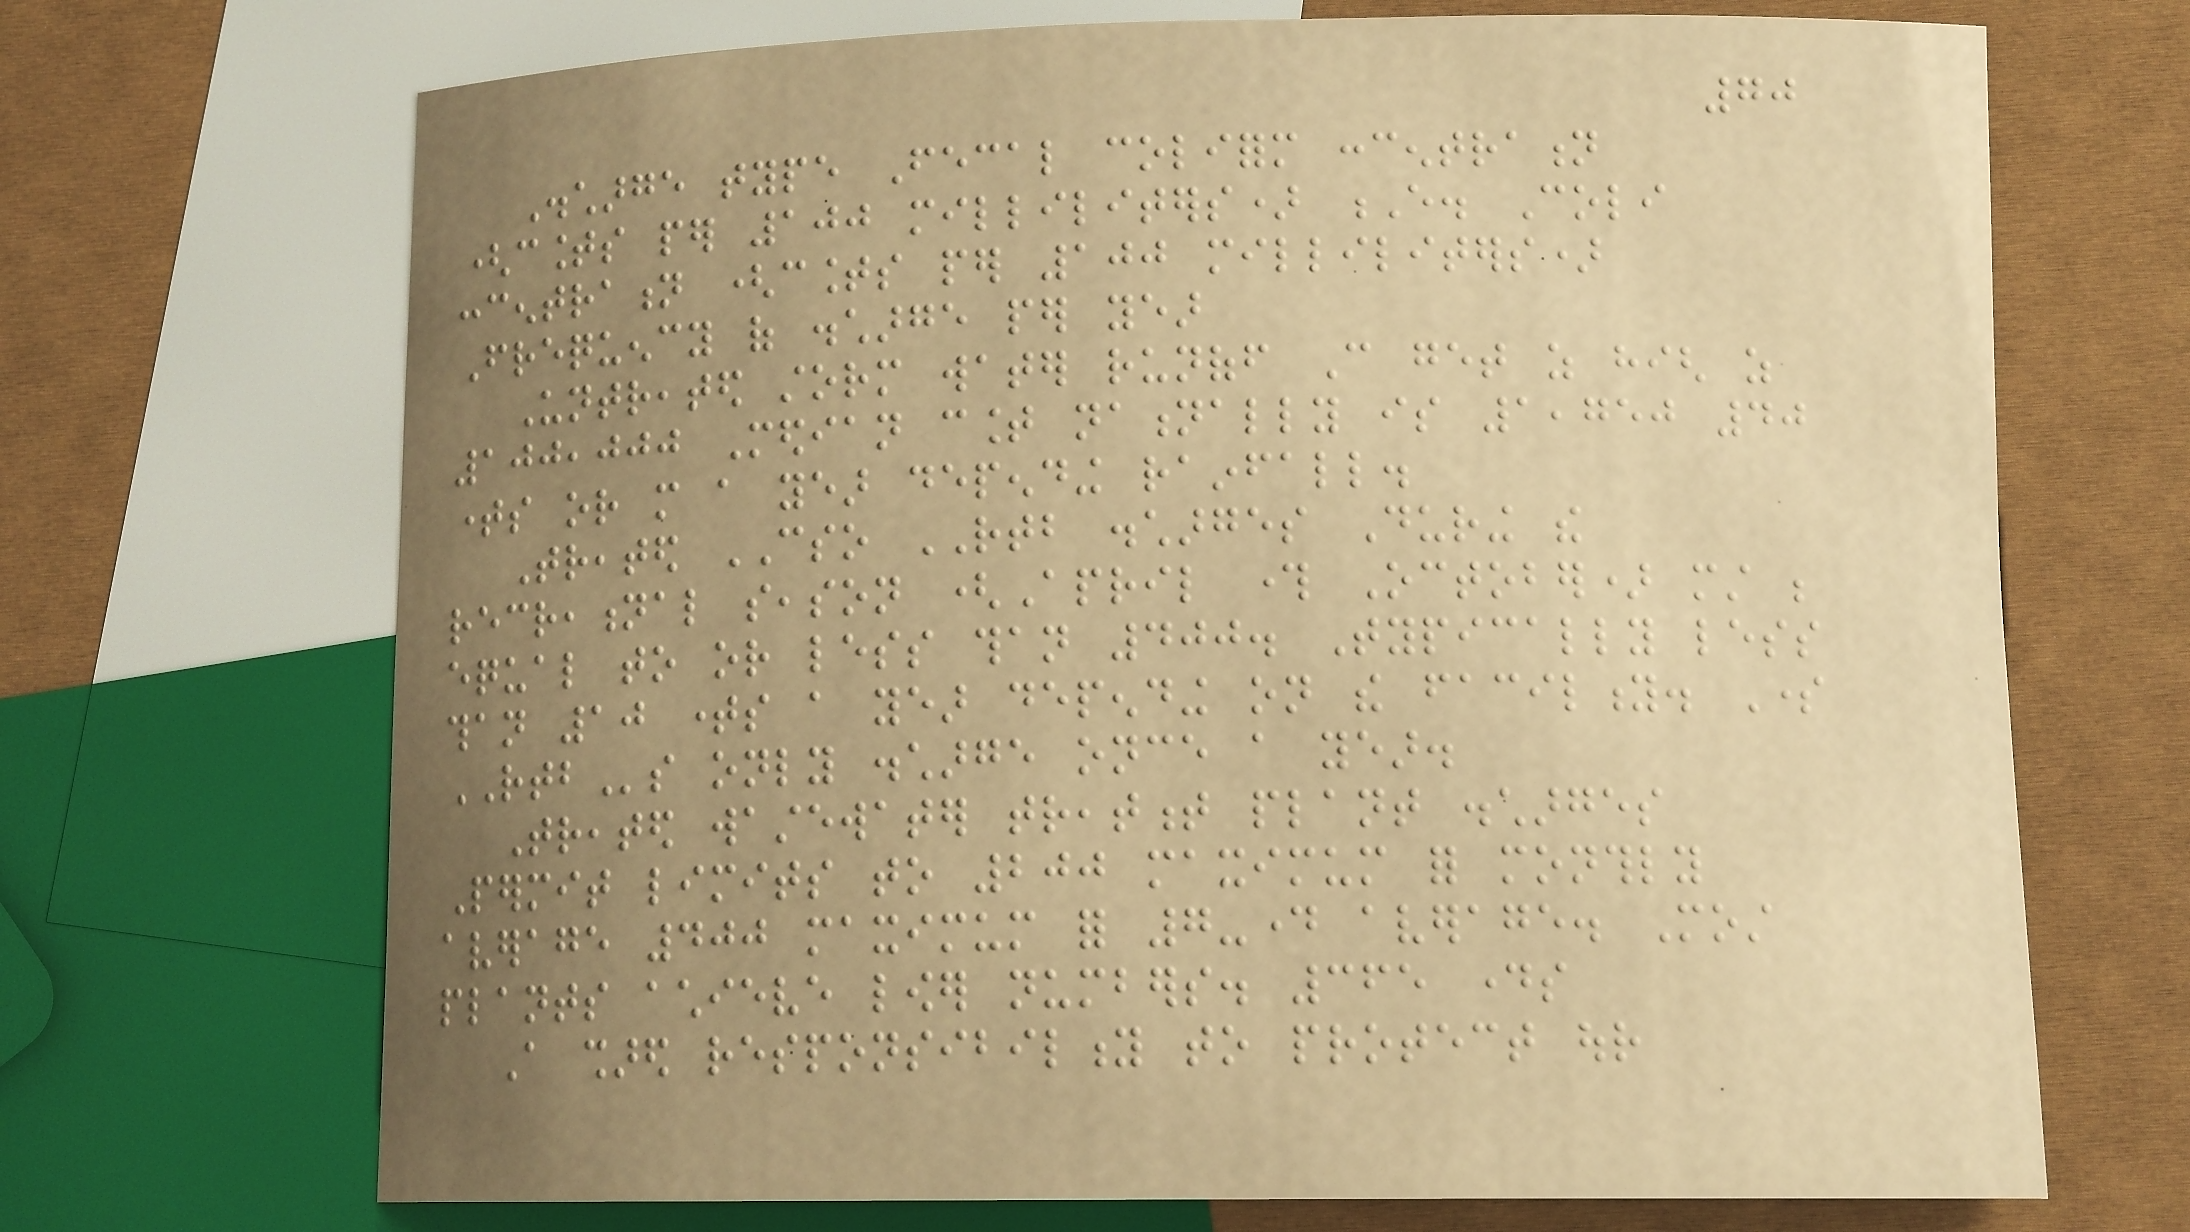70
Discharge type Fecal coliform concentration
(counts per 100 milliliters) E. Coli
concentration (counts per 100 milliliters)
Frequency of discharge per year
Untreated storm water runoff Can get as high as
100,000 Median count nationally is 1,750 40
times or more a year depending rainfall.
Treated CSO RTB discharges During the
recreational season (April through October) must be
equal to or less than 400. Typically less
than 10 times a year depending on the facility. Some
RTBs only discharge once a year.
Treated wastewater treatment plant discharges
Permit limits to 200 maximum for monthly
average 400 maximum for 7-day average. Most
plants achieve lower numbers. 365 days
A shared responsibility to protect our
